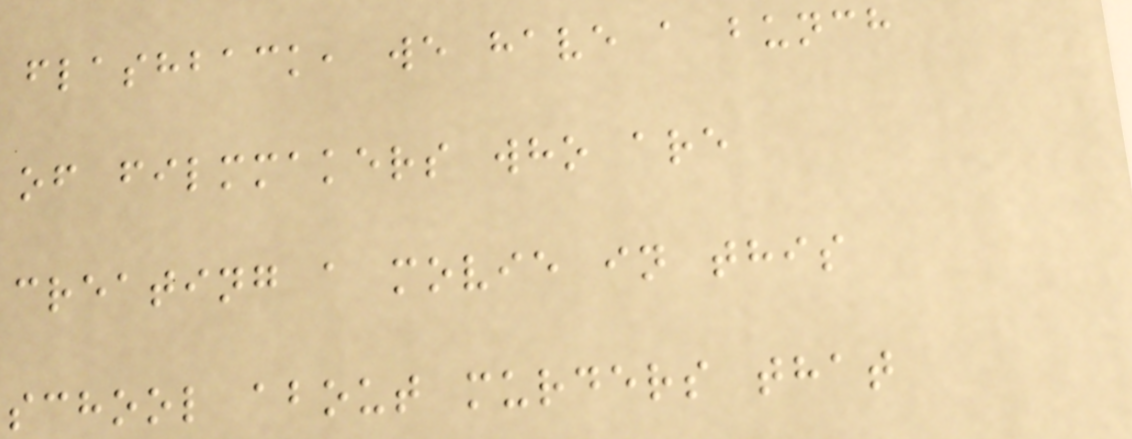flashback, we have a bunch
of filmmakers who are
creating a movie in this
school about murders that
